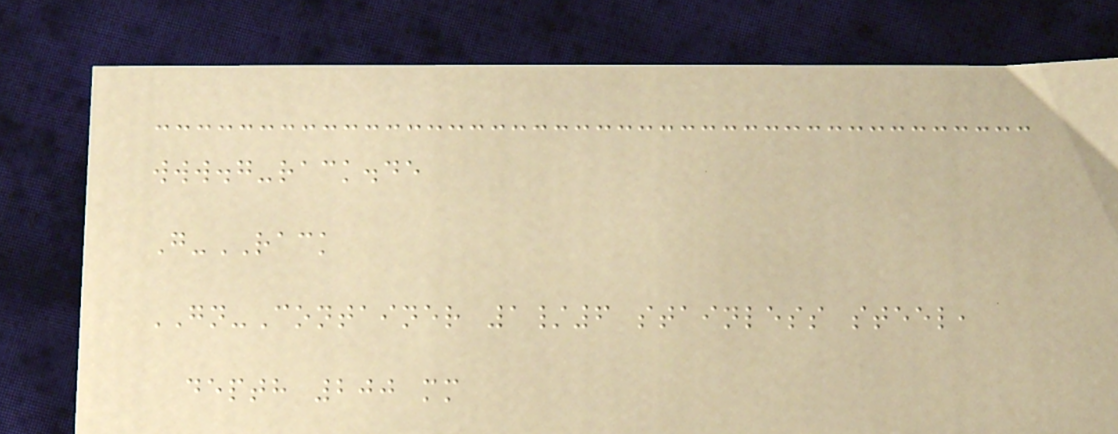www.g-rack.de
G-RACK
GN-Container 1/6 stainless steel,
depth 200 mm
